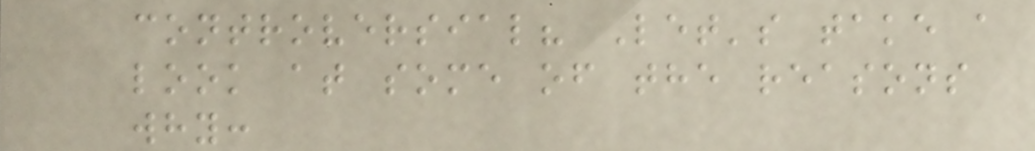controversial? Let's take a
look at some of the reasons
why:
